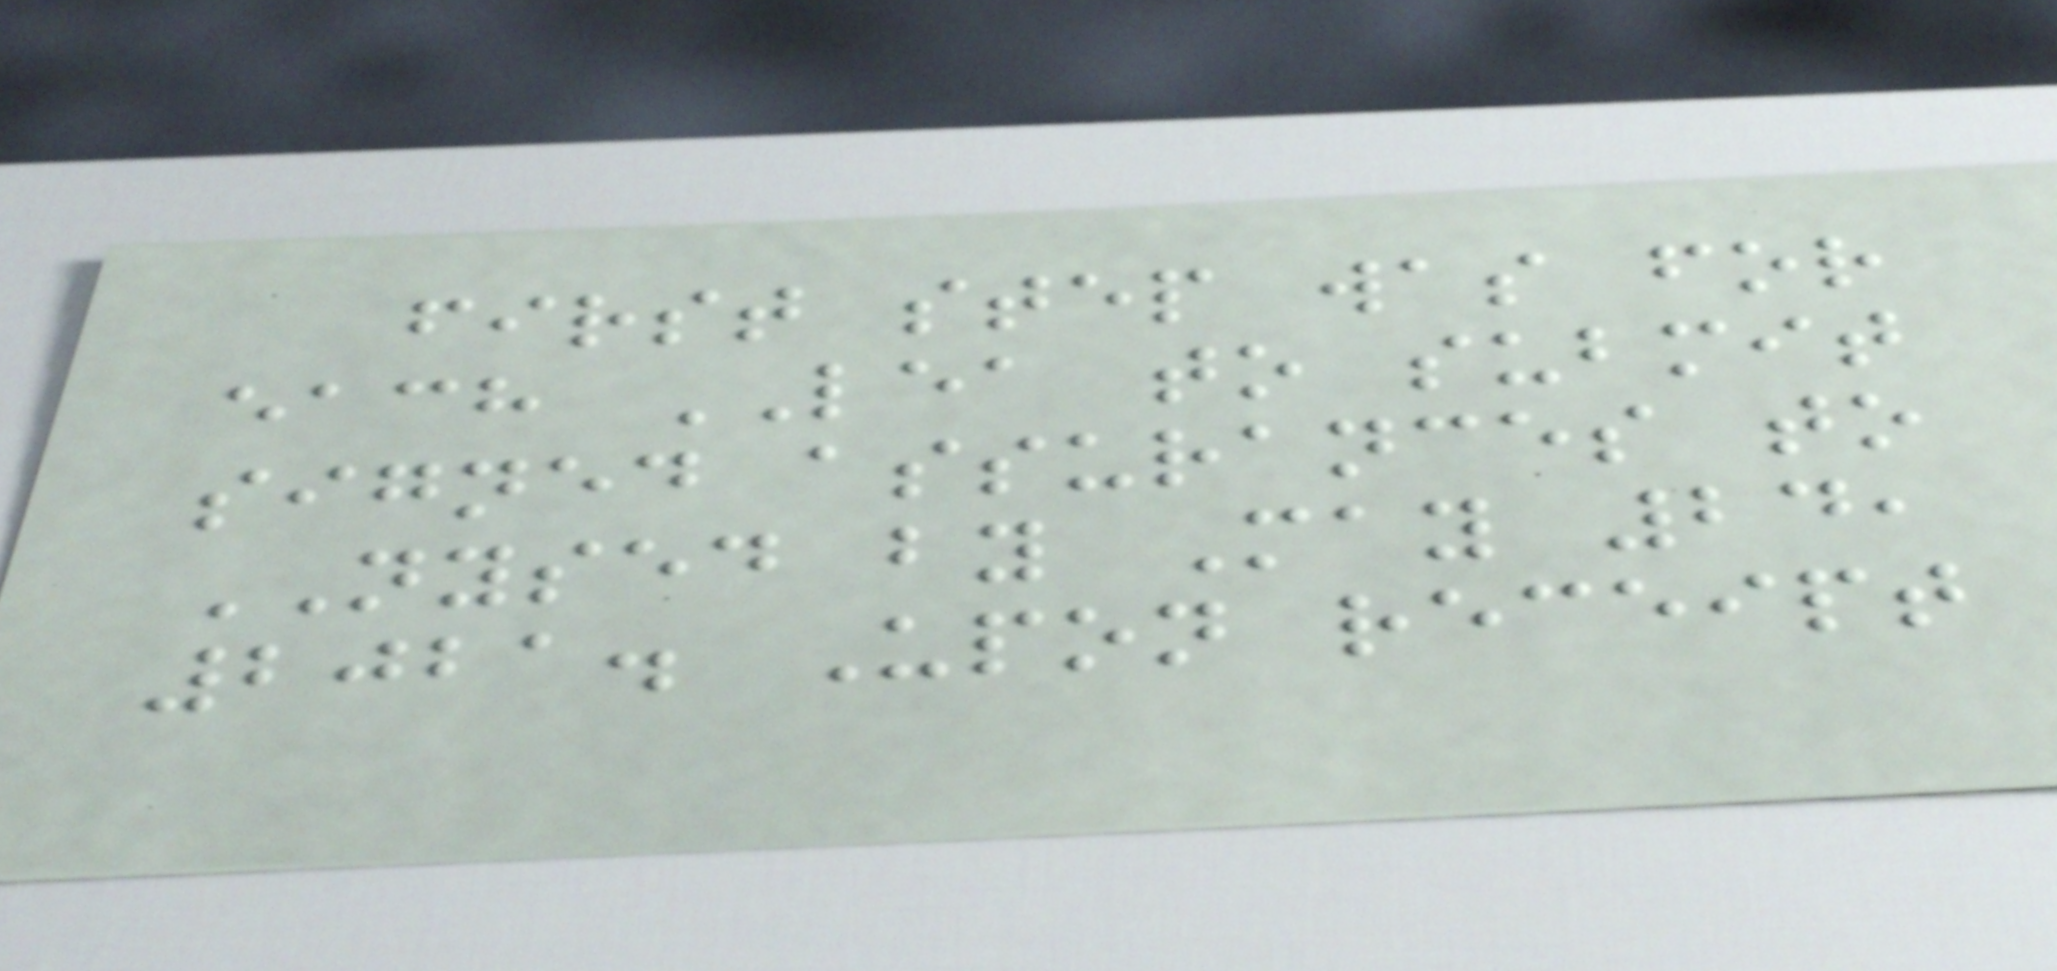first step was for
each LEA to submit
signed assurances to
NYSED by May 24,
2021. Upon receipt
